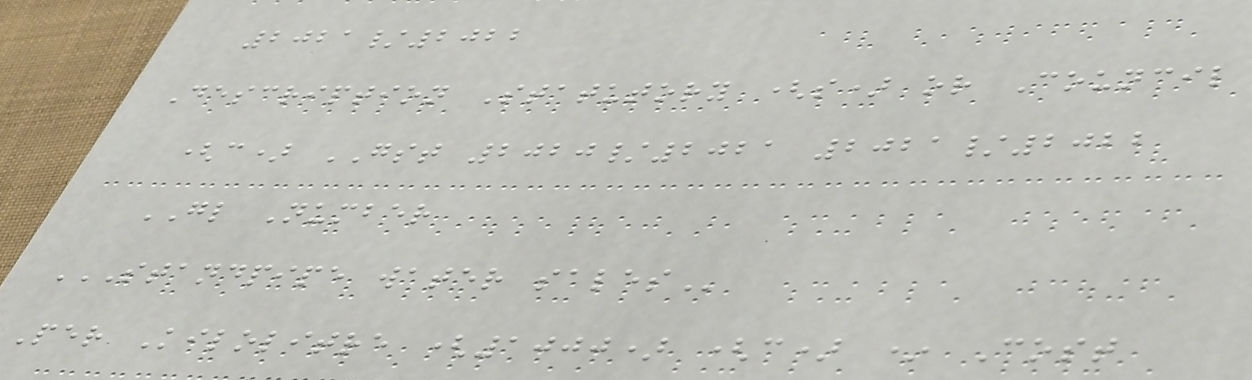2021/2022
Description Statutory (s) or Council
(c) GST 2020/2021 2021/2022
GL Number
STANDPIPE WATER SALES
Per Kilolitre (1000) (c) * Cost
